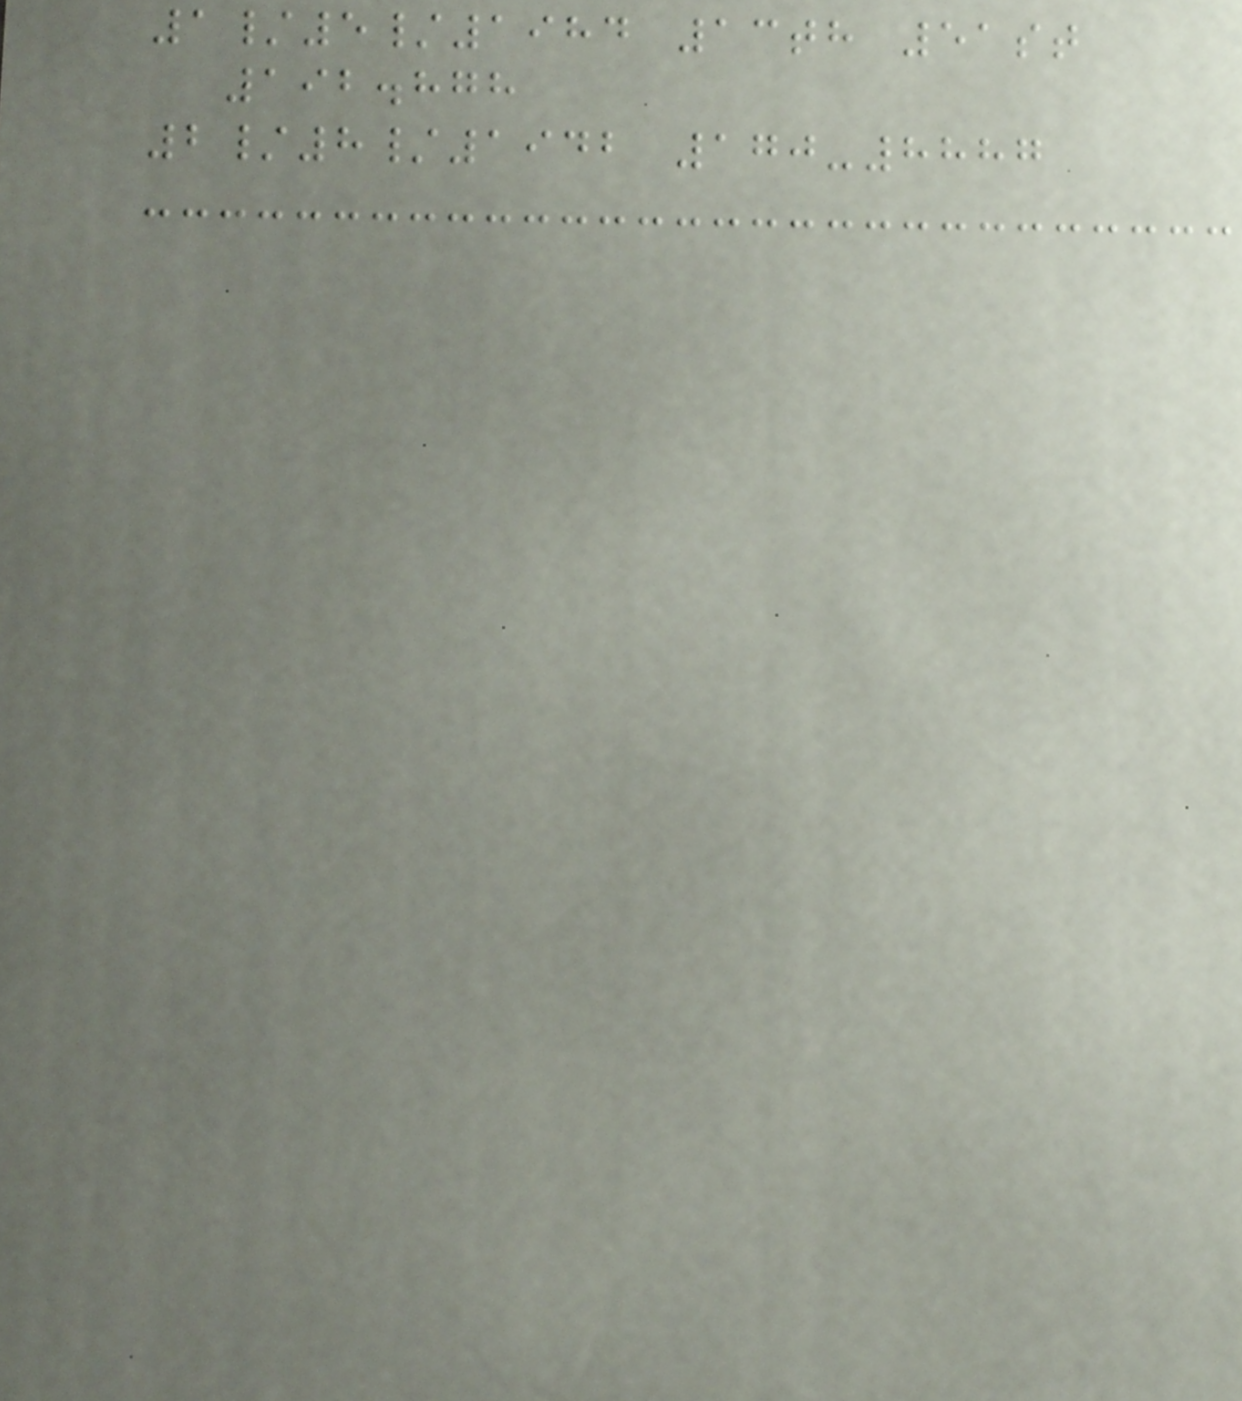1/5/1984 13th 51st
192.878
2/8/1942 170-8887
